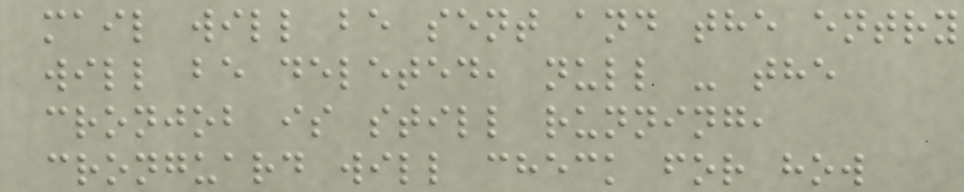mail will be sent and the entry
will be deleted, null - the
cronjob is still running,
cronguard will check for how
